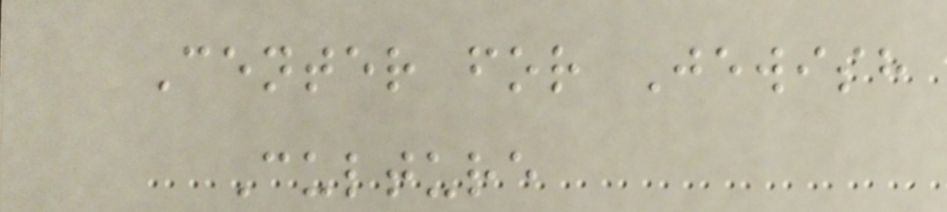Center for Jewish
Culture
